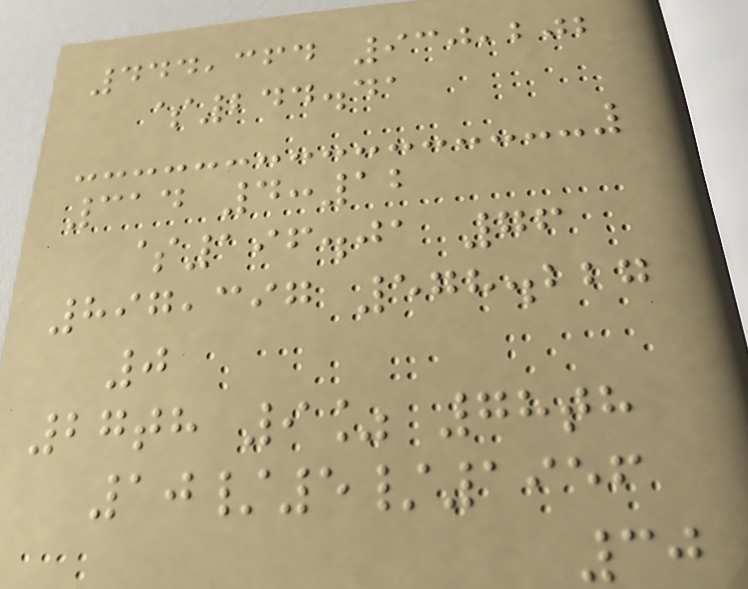444,364 930,202
$244.41
314 4:12
$196.01 76
897,397 578.227
0
27th 9% 78th
10/5/1956
30
